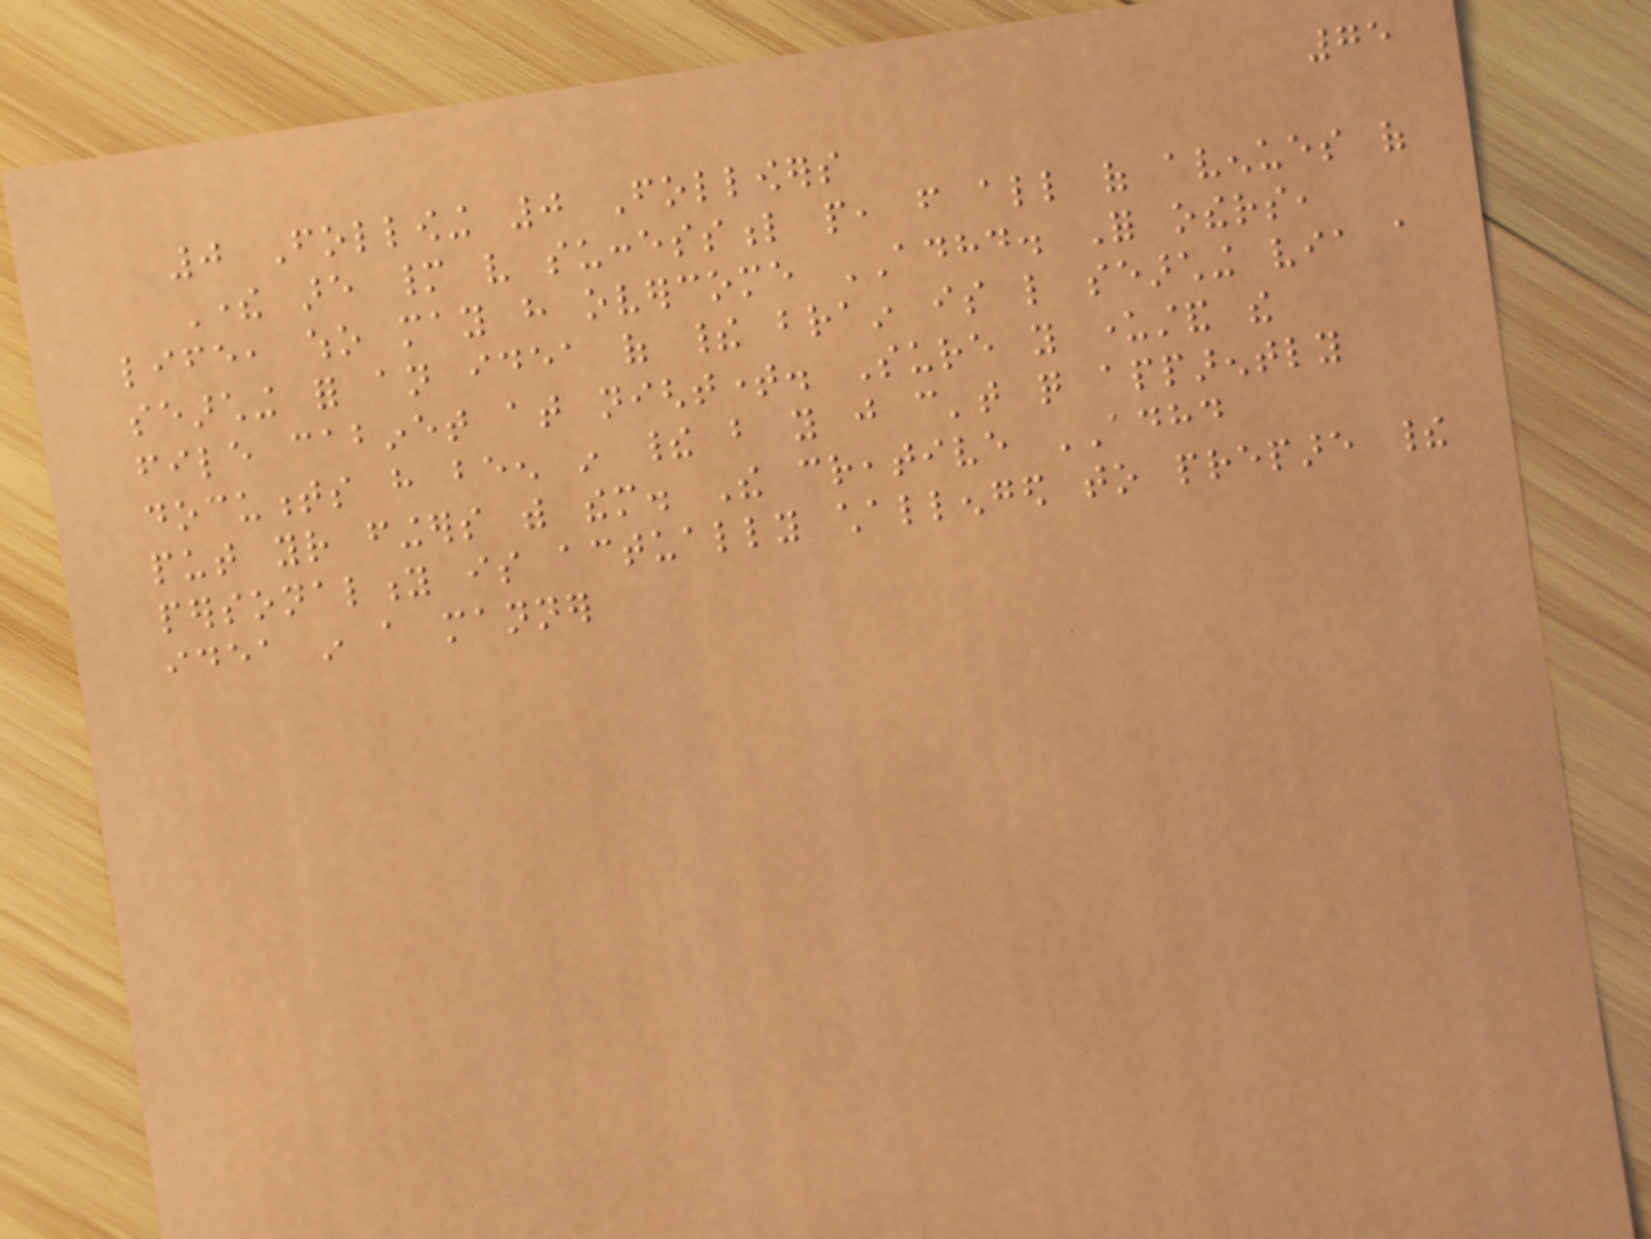75
0 Following 0 Followers
There are many very successful people, from all of avenues of
life, who may have overcome ADHD. For others,
searching for an idea of their brain is like searching via a
file cabinet at nighttime. Sure you understand the
documents have been in their but you just can't quite apparently
put your fingers with them. The creative ADHD
personality is actually challenged to prepare their
idea in a manner
